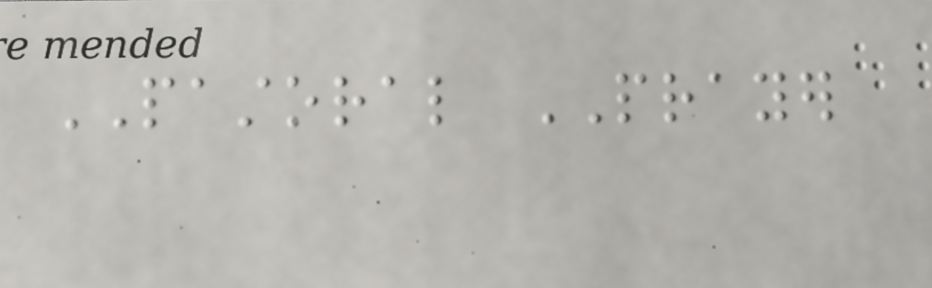PASTORAL PRAYER
